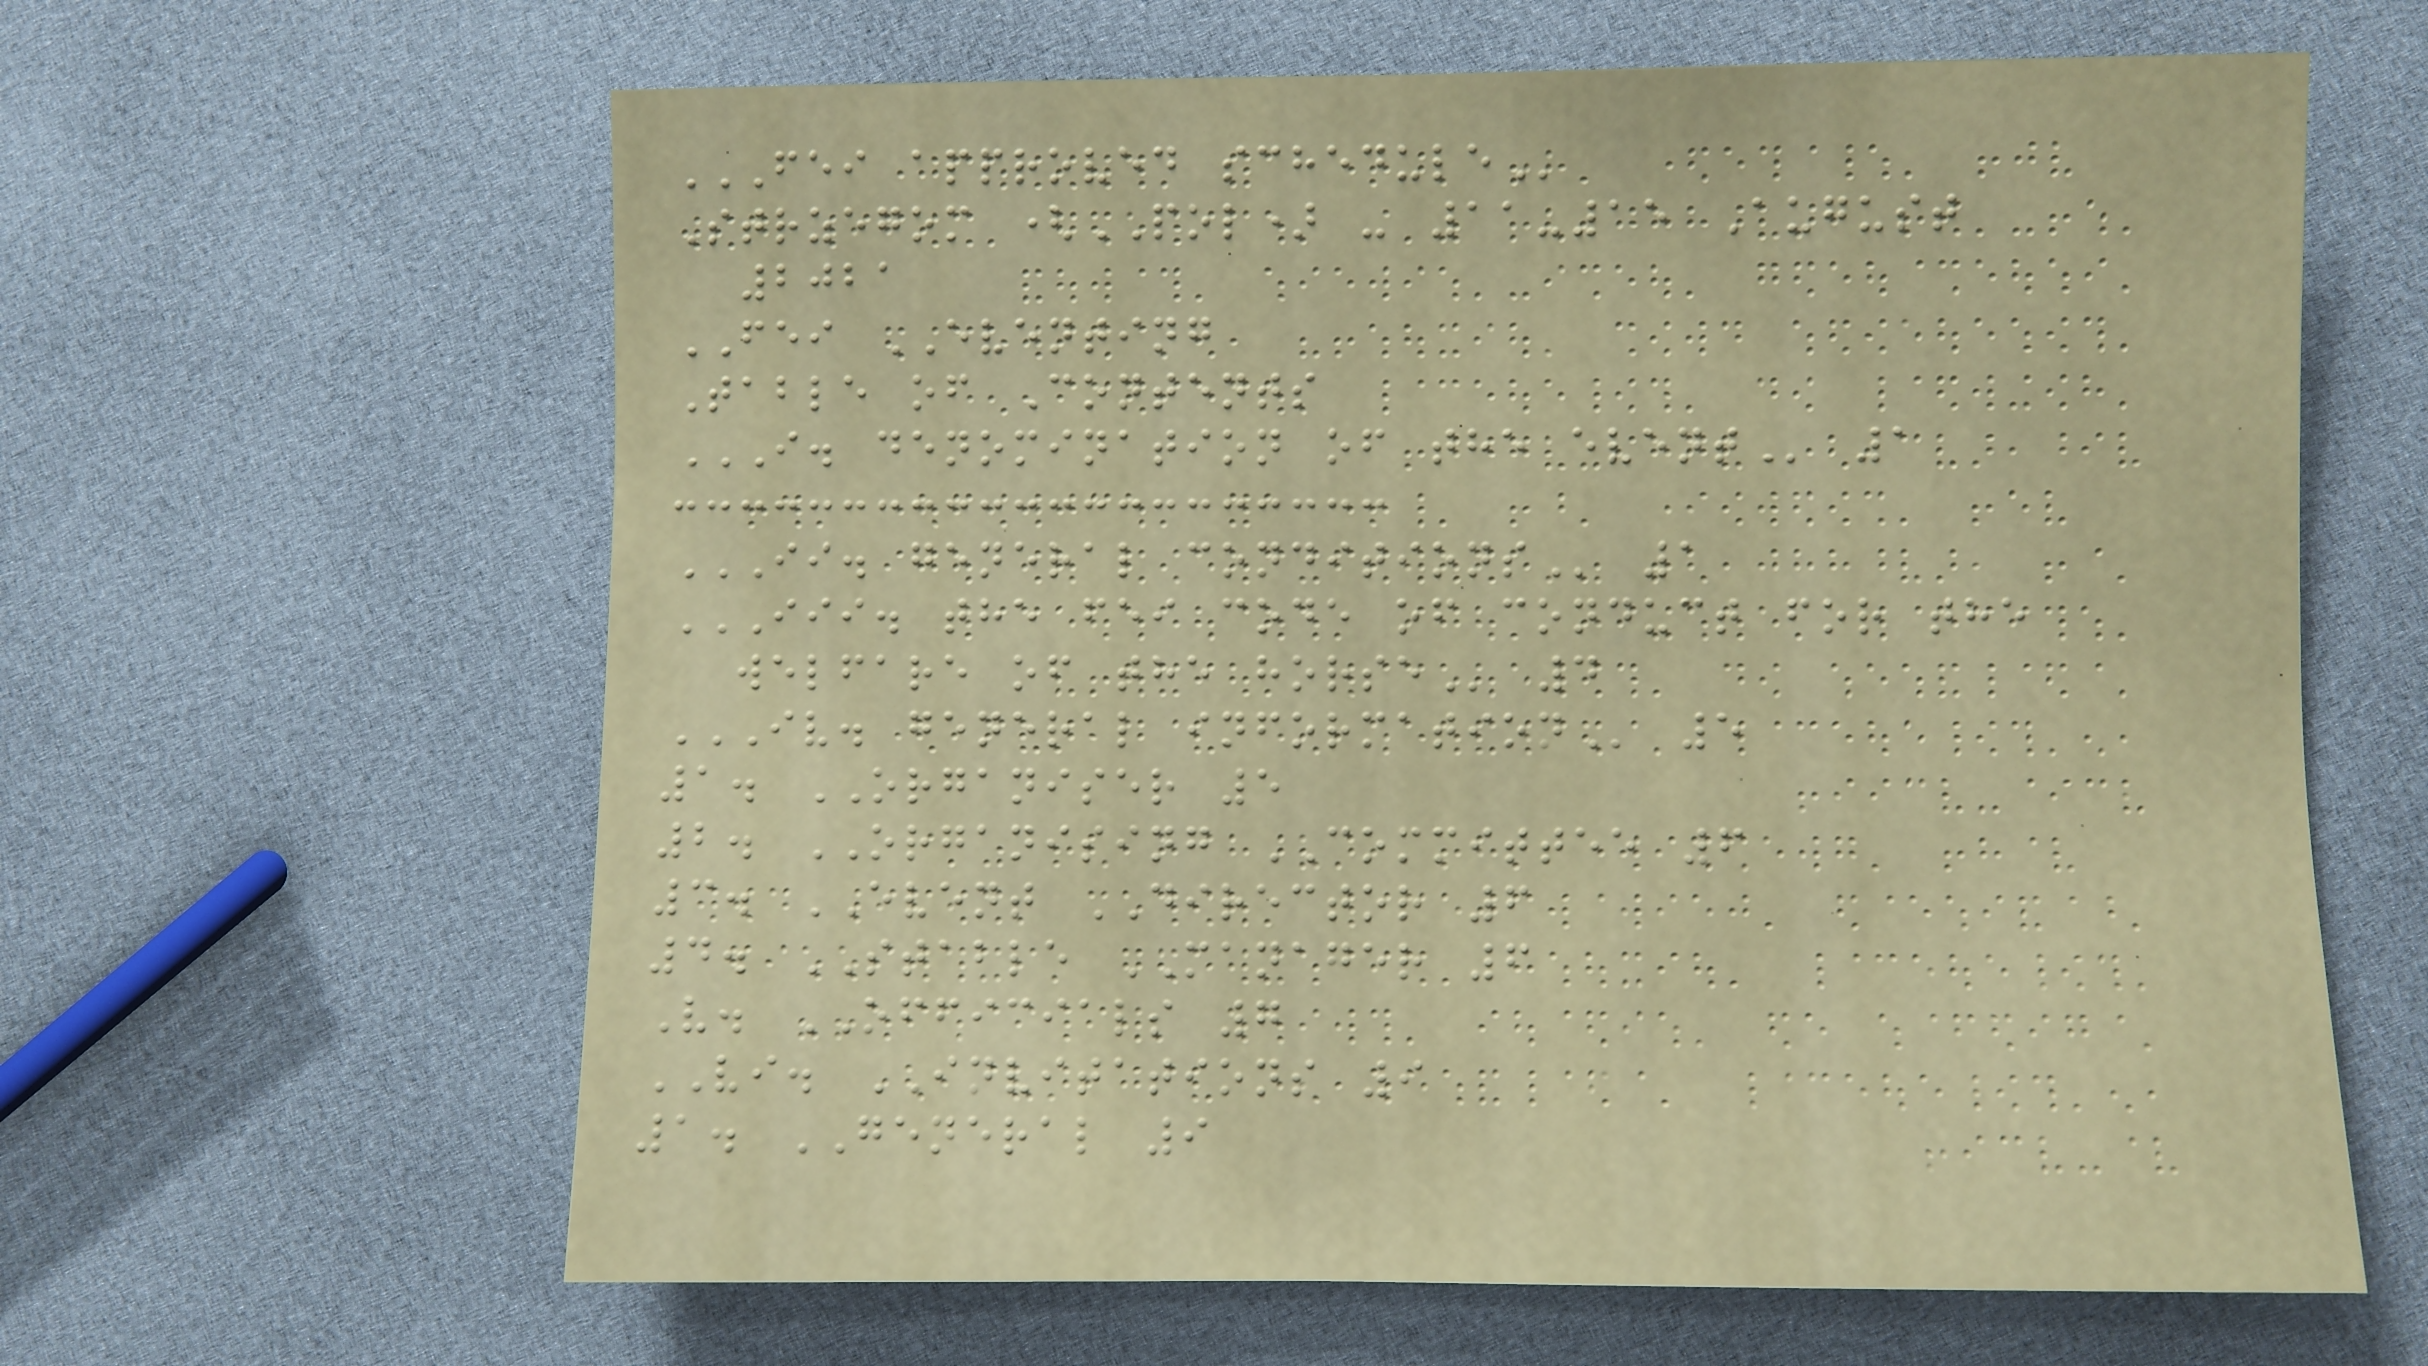FEI APPROVED SCHEDULE
Strzegom (POL) - 11-15 August
2021
FEI EVENTING
Table of Contents
I. DENOMINATION OF THE EVENT 1
II. GENERAL CONDITIONS 1
III. THE FEI CODE OF CONDUCT FOR THE
WELFARE OF THE HORSE 4
IV. GENERAL INFORMATION 5
1. ORGANISER 5
2. ORGANISING COMMITTEE 6
3. EVENT DIRECTOR 6
4. STABLE MANAGER 6
V. OFFICIALS 7
VI. INVITATIONS 9
1. GENERAL 9
